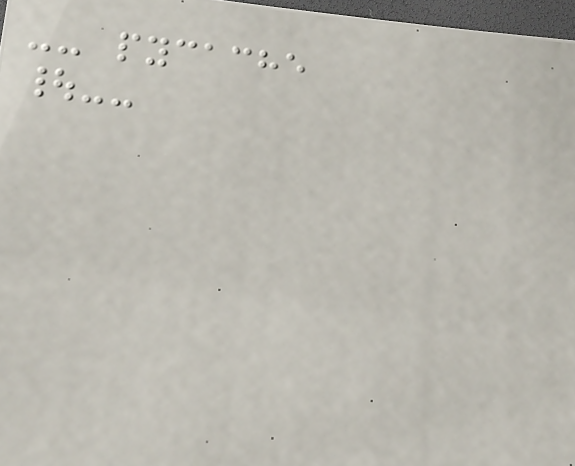-- pycache
|--
